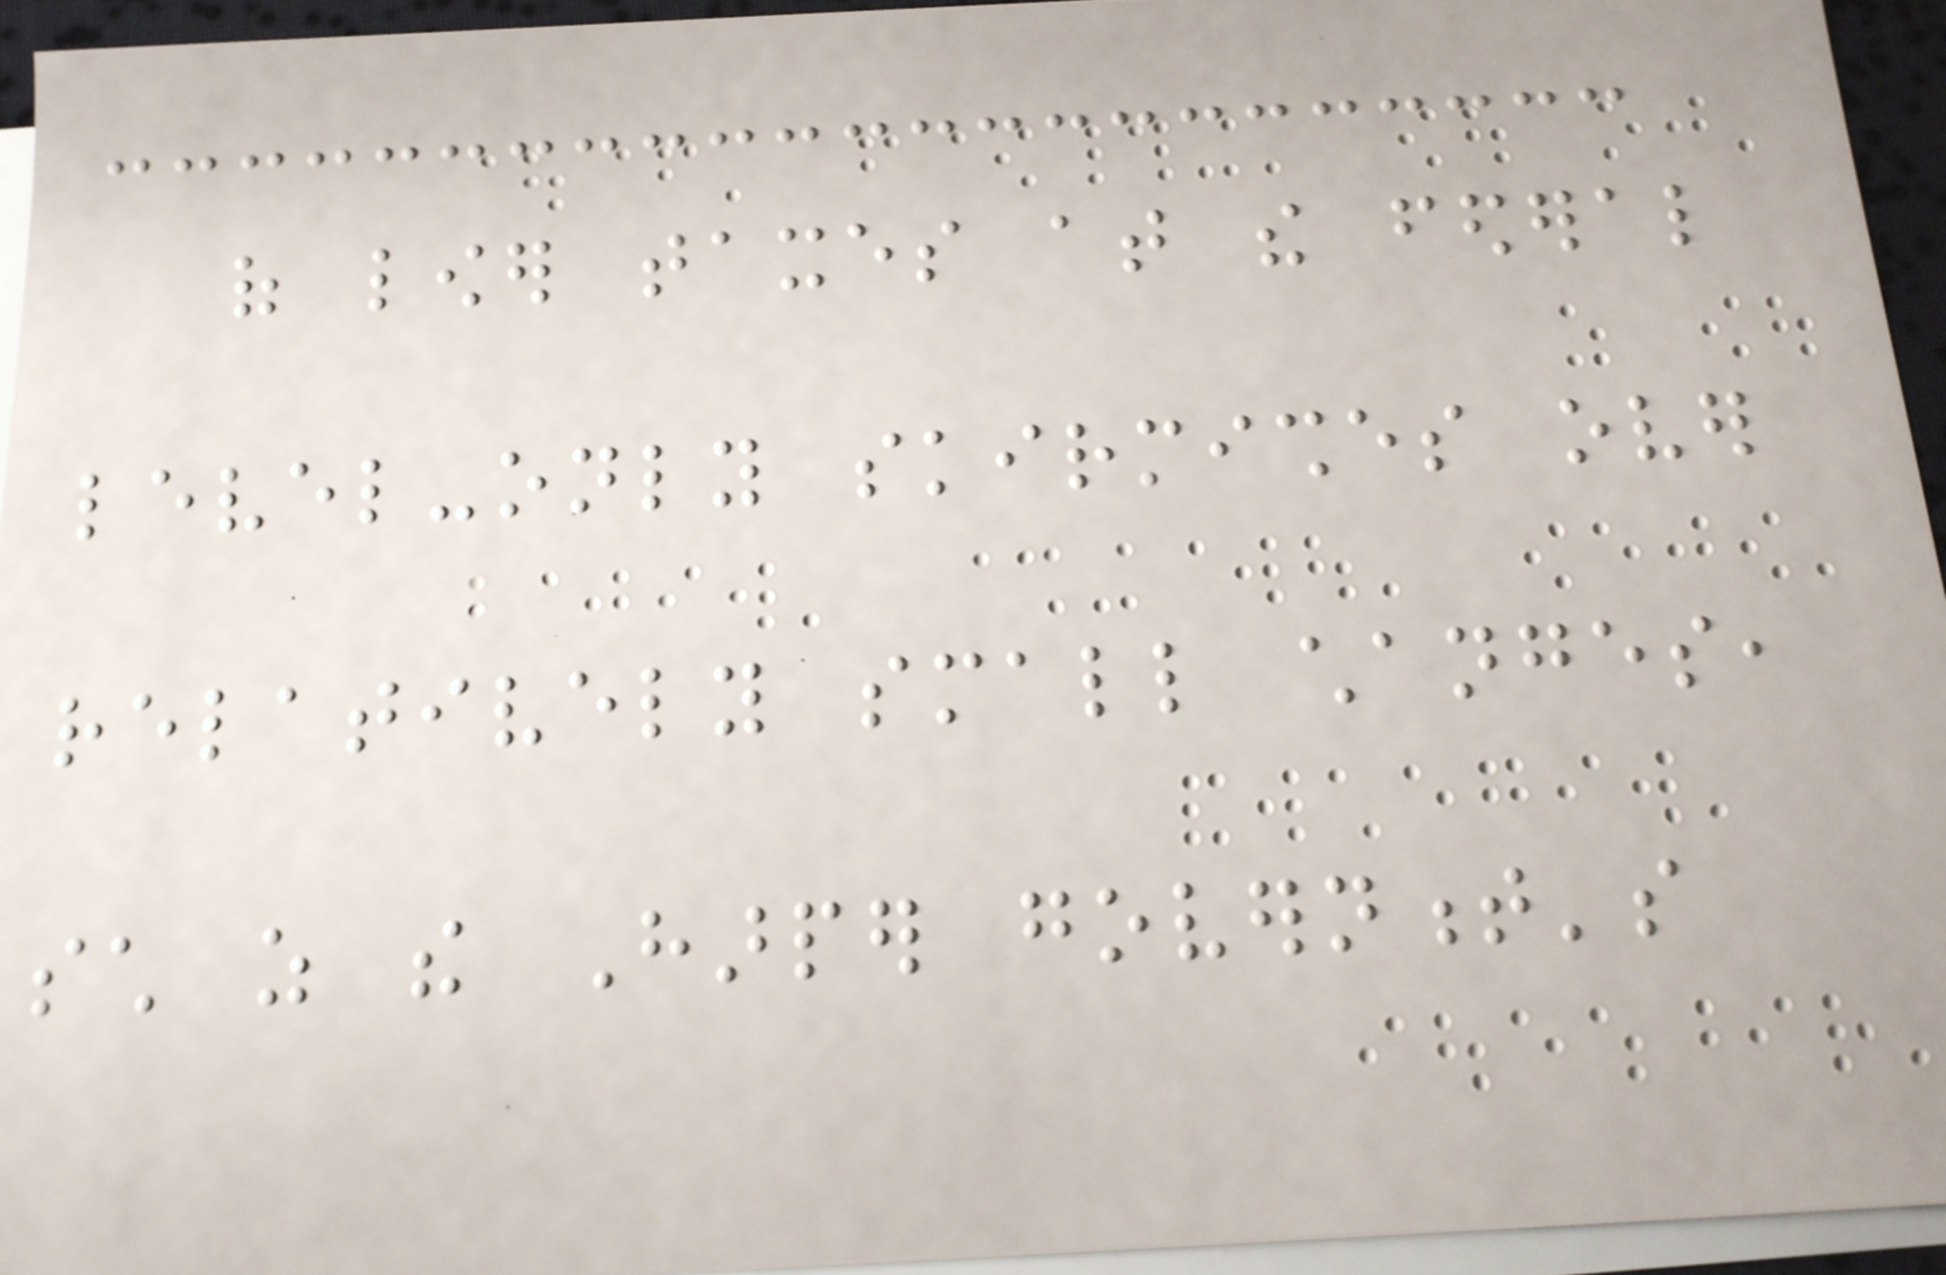of lower taxes at the federal
level-only skirmishes over
relatively small changes,
such as the Harper government's
